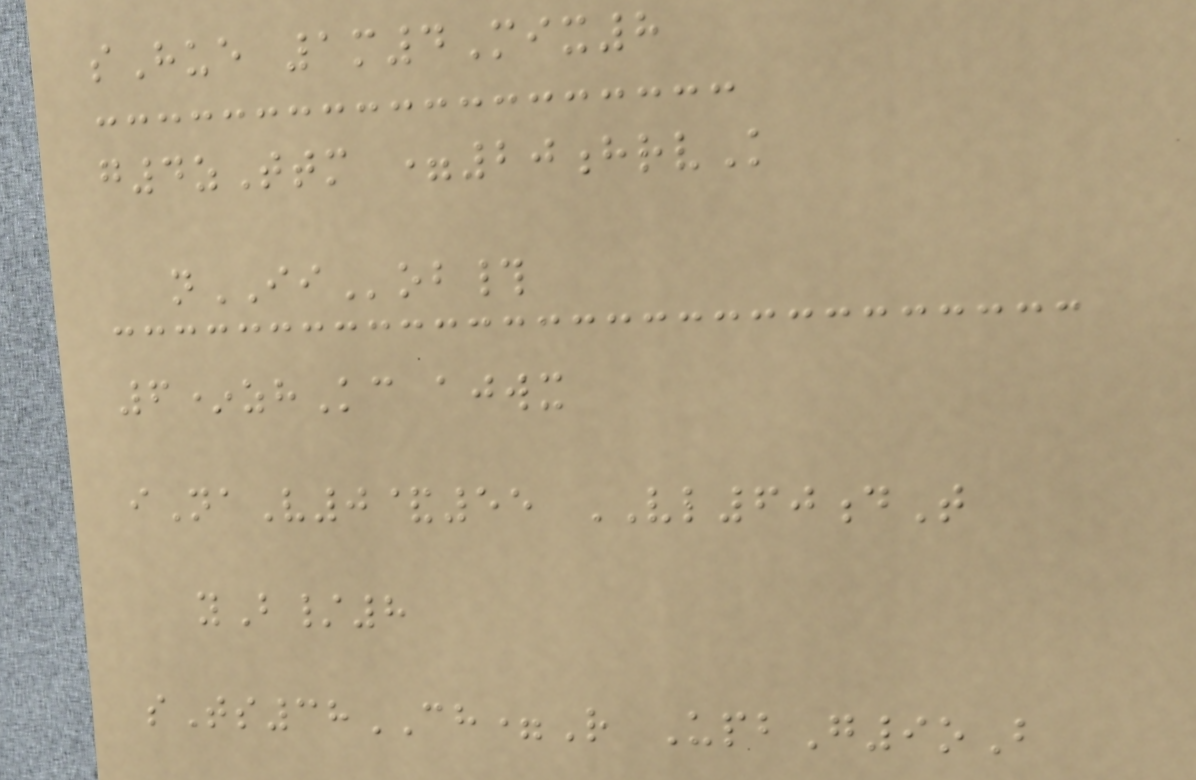sHue 1m4Mix8
g4zTtm =20hrvK
nIIob#
6*zhKc ajwx
iNaV0&55 VL60dT
yB/8
sTs38CH=R UpbG9oB
